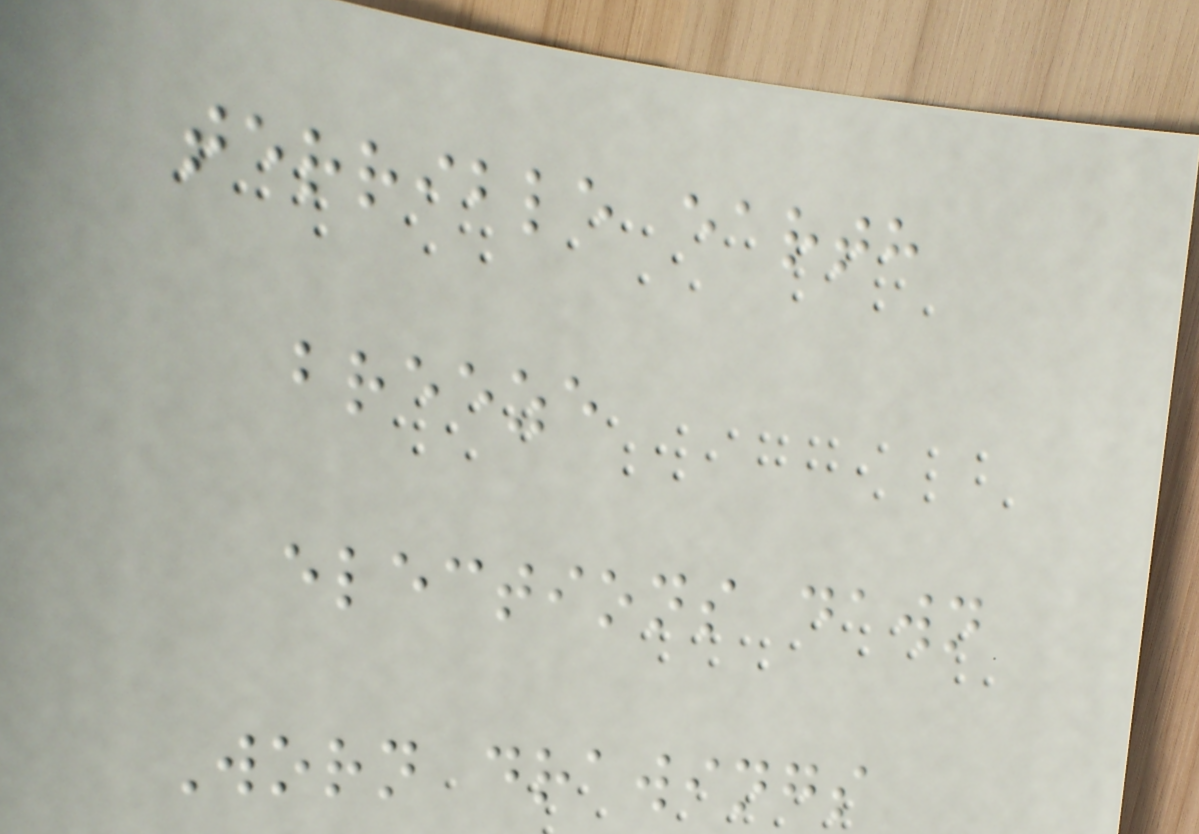terrible earth
breeze
elections dawn
Worn drawings
